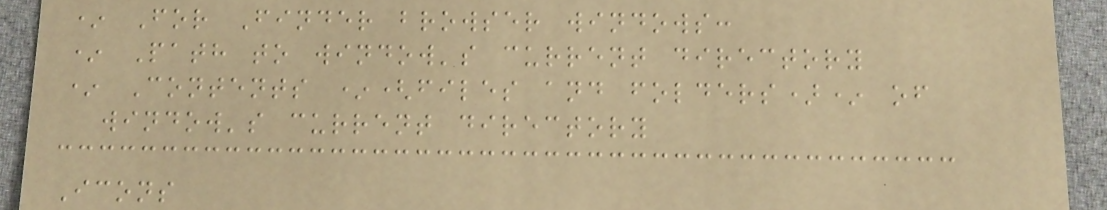* For Finder browser windows:
* Path to window's current directory
* Contents *(files and folders)* of
window's current directory
Icons
